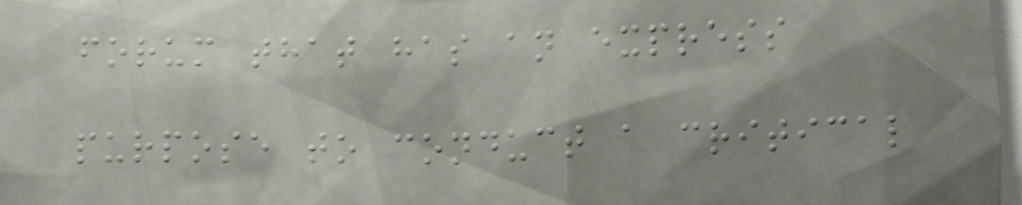forum that has an express
purpose to conduct a critical
